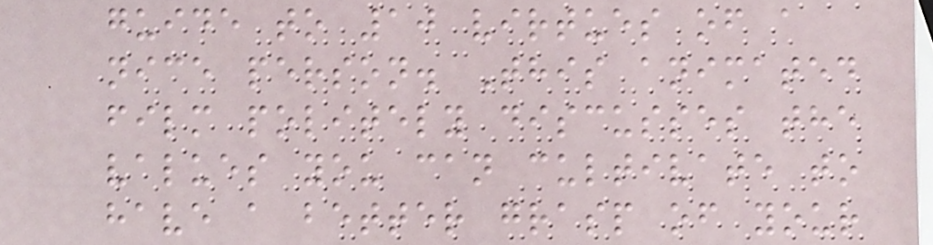guide to 10 virtues of a
nice person. This animated
film politely discusses the
values you can cultivate to
have a better grasp of your
